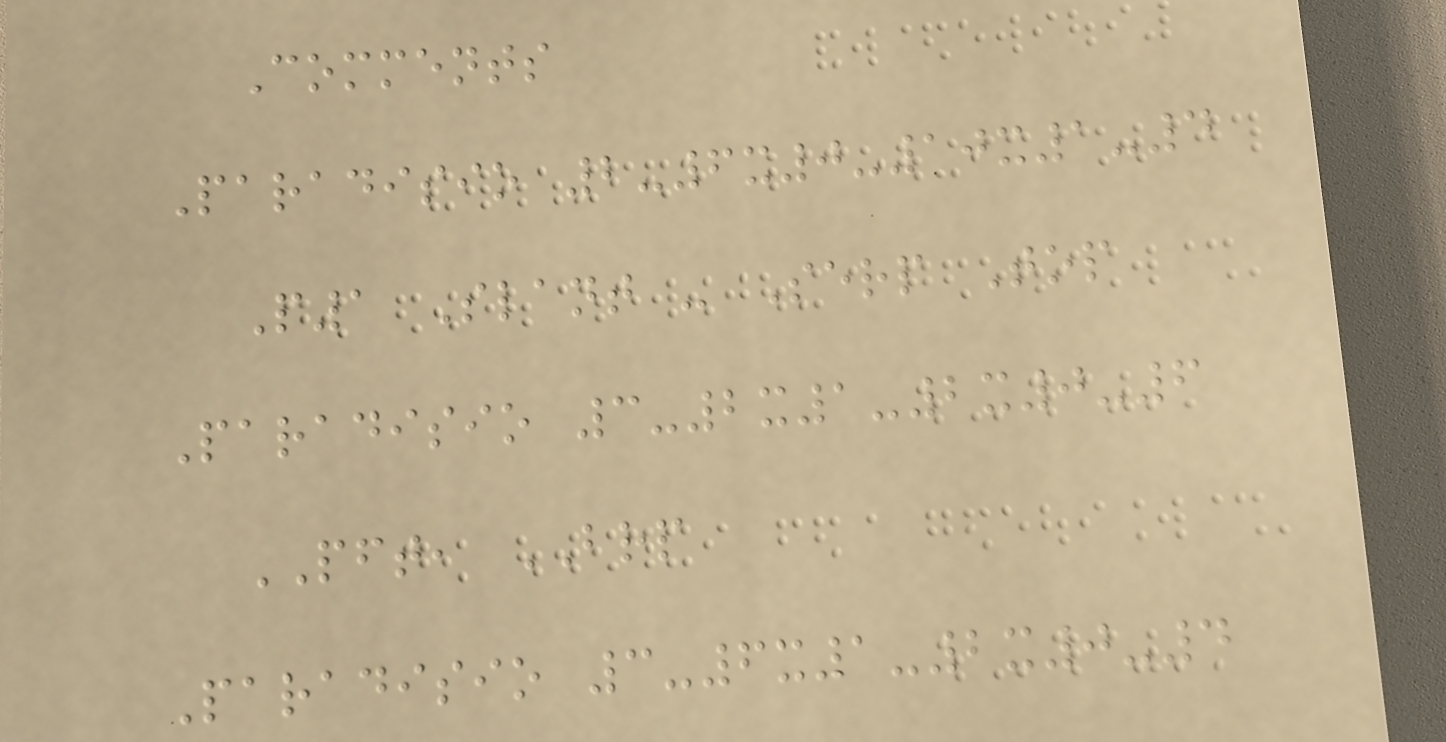Comments
Paradisio 2-6x0-10x1-4
P1 Slant - Serp Top
Paradisio 3-2x1-2x0-6
PFT, BRP
Paradisio 3-6x1-2x0-4
